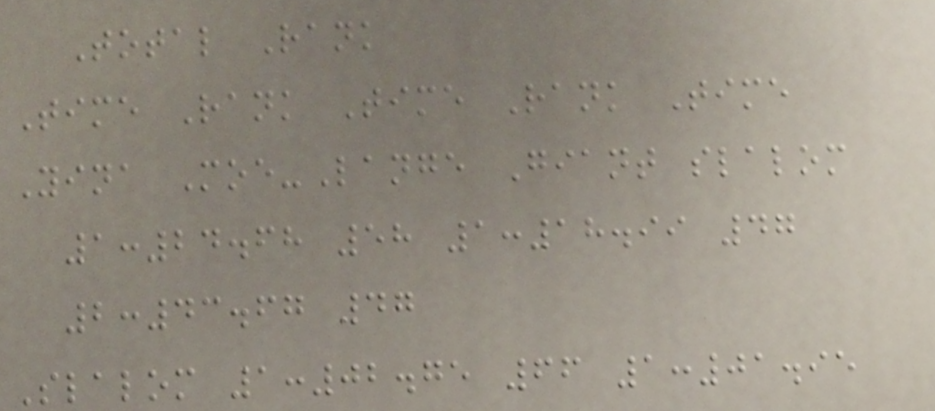Total Rank
Time Rank Time Rank Time
Yina Moe-Lange Giant slalom
1:24.68 58 1:18.99 47
2:43.67 47
Slalom 1:02.75 66 1:01.95
